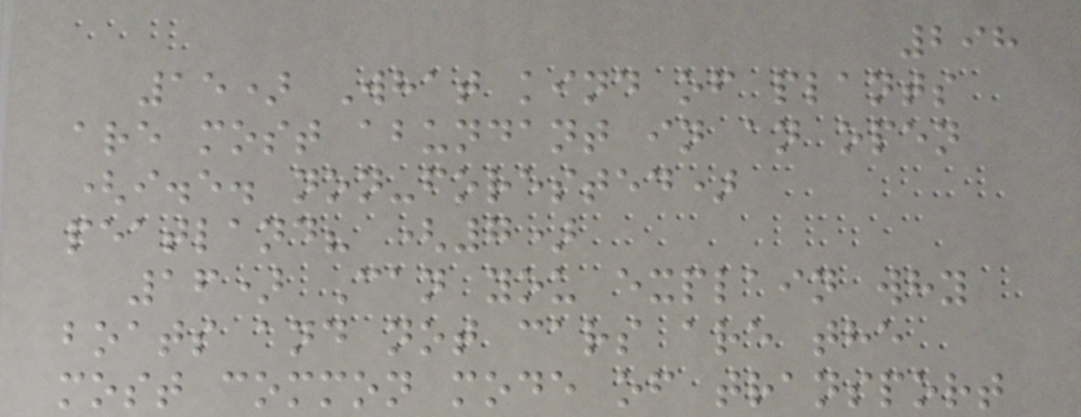298
15) What kind of plants
are most abundant in an open
(i.e. non-forested)
peatland? (7)
16) Can you explain why
boats and not cars are the
most common mode of transport
